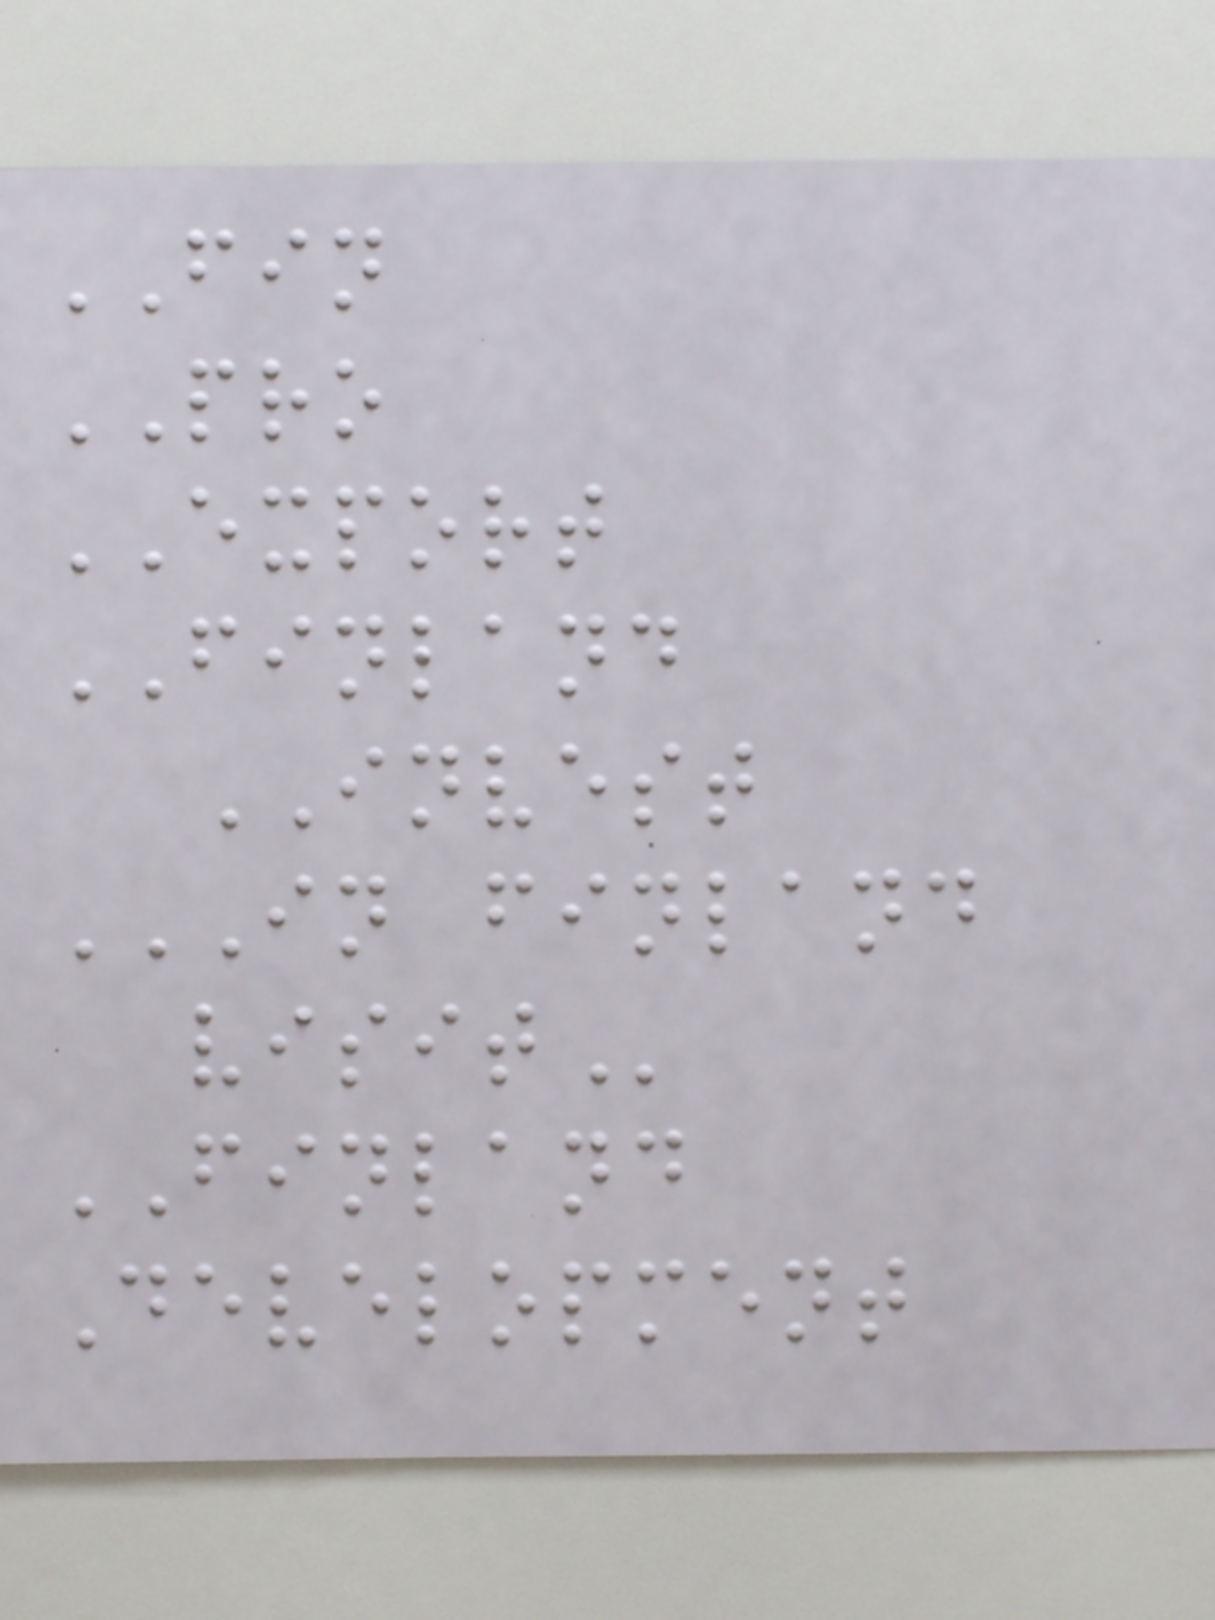FIN
PRO
EXPORT
FINLAND
INVEST
IN FINLAND
VISIT
FINLAND
Development
